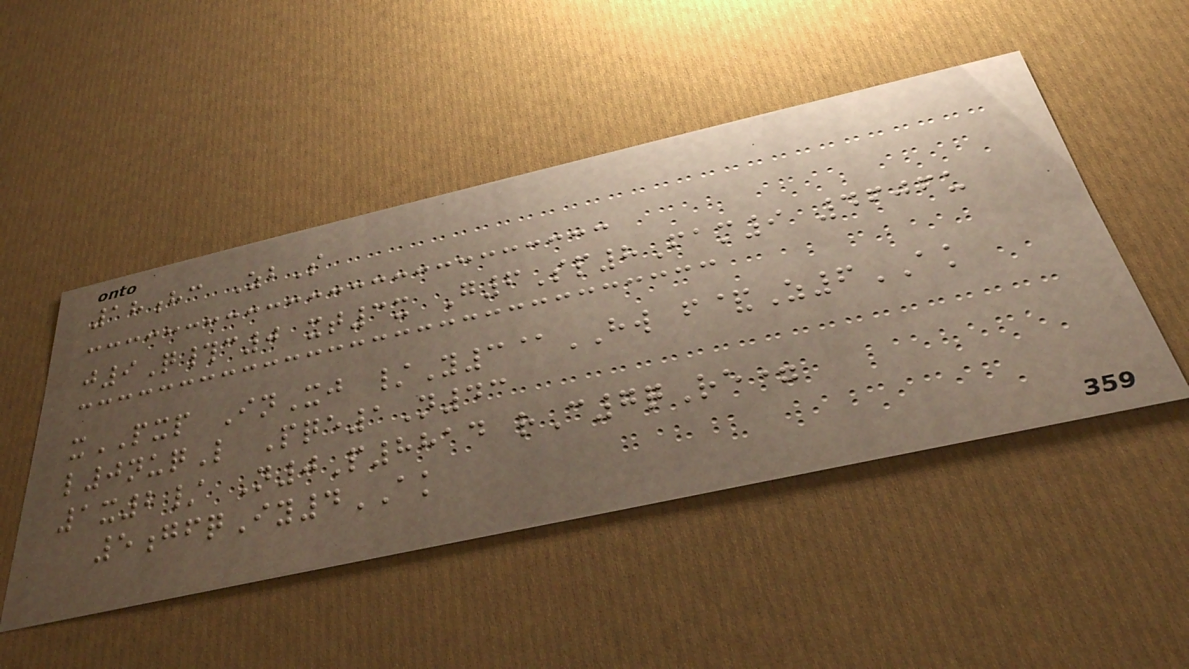18hc ZbS
j9Q#c0 xt3x G6Sp8Fam9 4606u
xPXP InXj /Y3@HW f&Z6AK
l0nuqL Pqe1N43
1x2/ N0P8814 rC7qRe=
5gfqIy4AK
